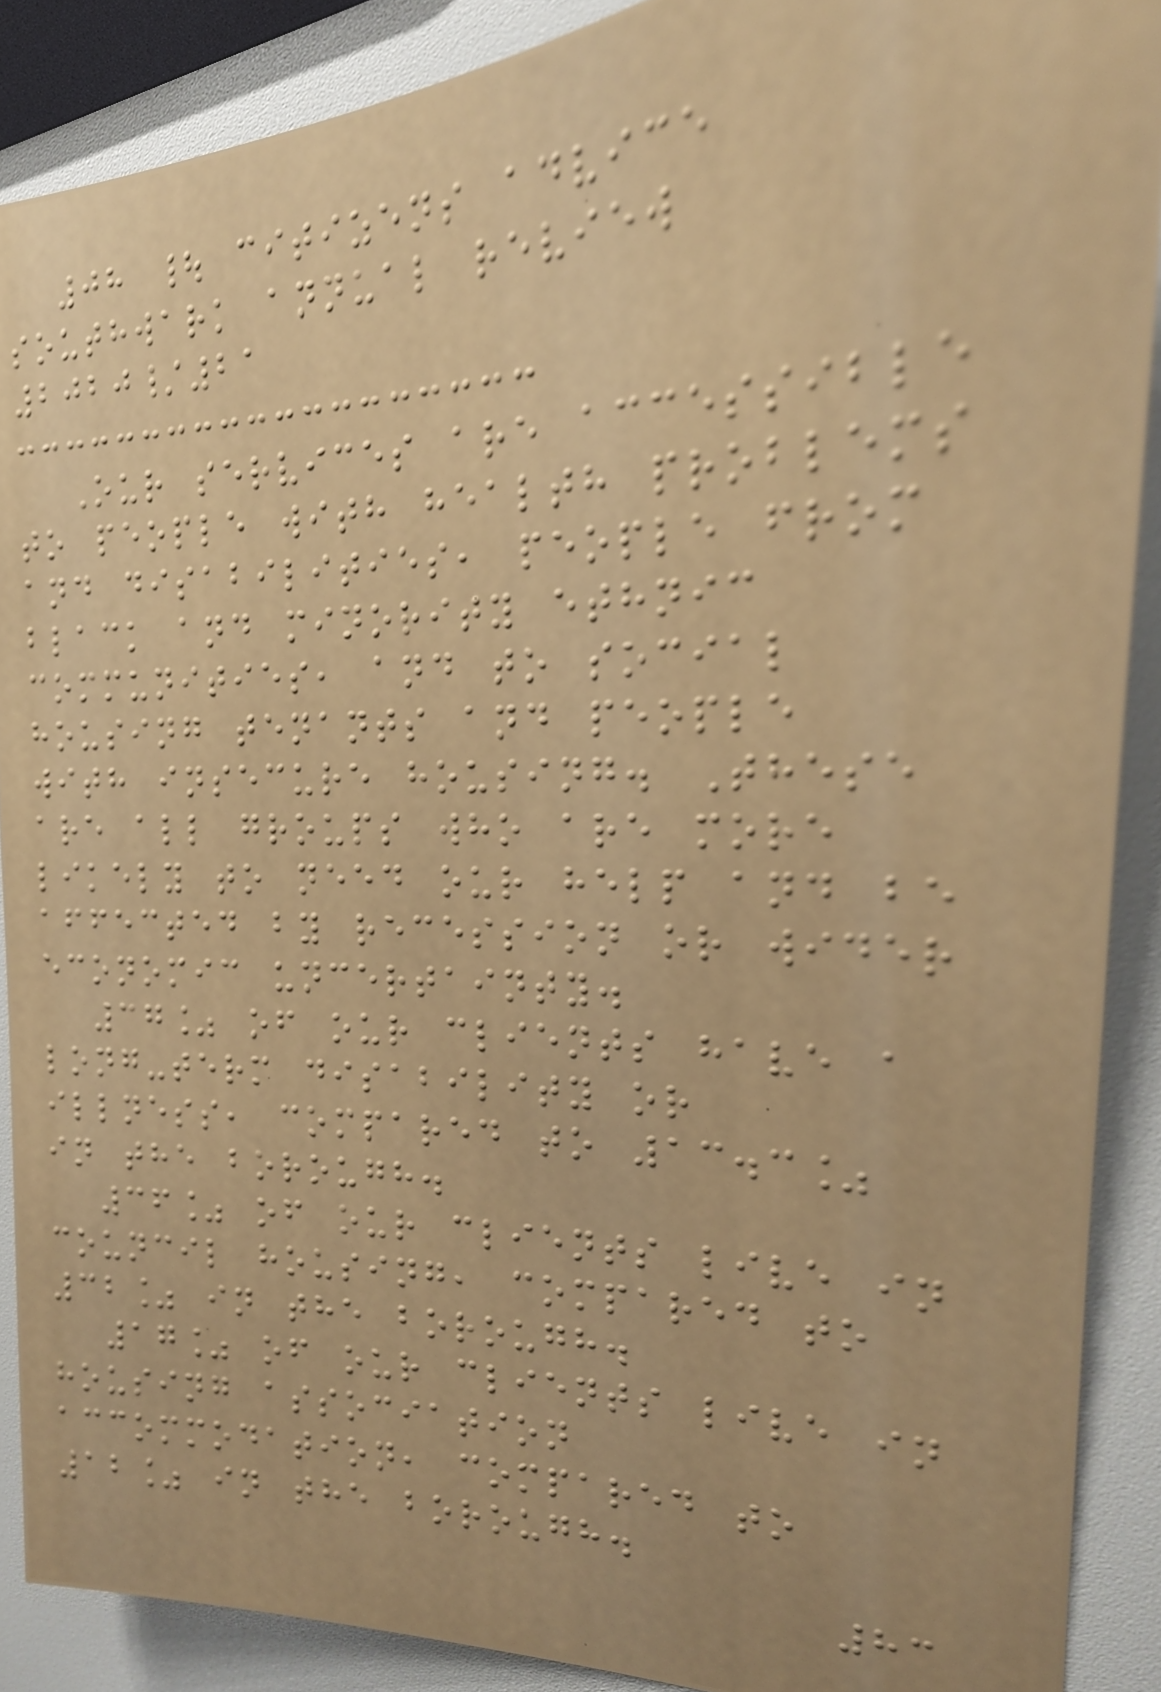08 | citizens advice
southwark annual review
2020/21
Our services are accessible
to people with health problems
and disabilities, people from
black and minority ethnic
communities, and to social
housing tenants and people
with insecure housing. These
are all groups who are more
likely to need our help and be
affected by recession or wider
economic uncertainty.
37% of our clients have a
long-term disability or
illness, compared to 13.3%
in the borough.
36% of our clients live in
council housing, compared to
32% in the borough.
17% of our clients live in
housing association
accommodation, compared to
12% in the borough.
83
